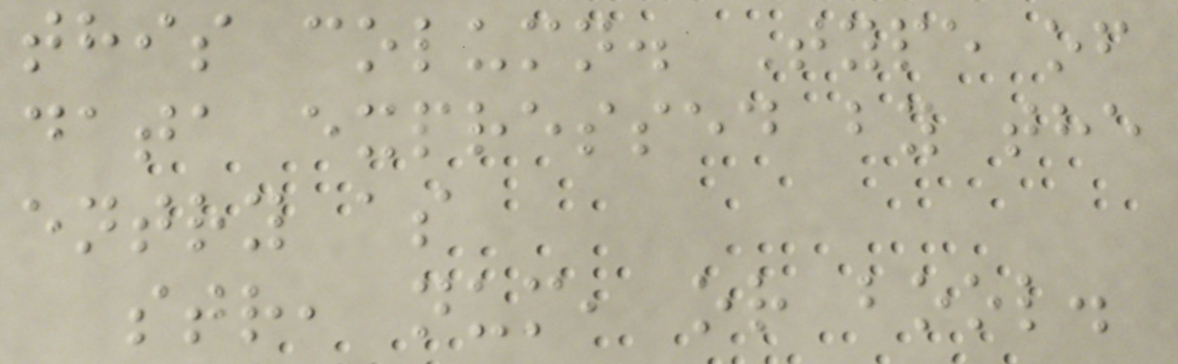this column. Type of
data expressed by the
entry as
str, num, or bool.
